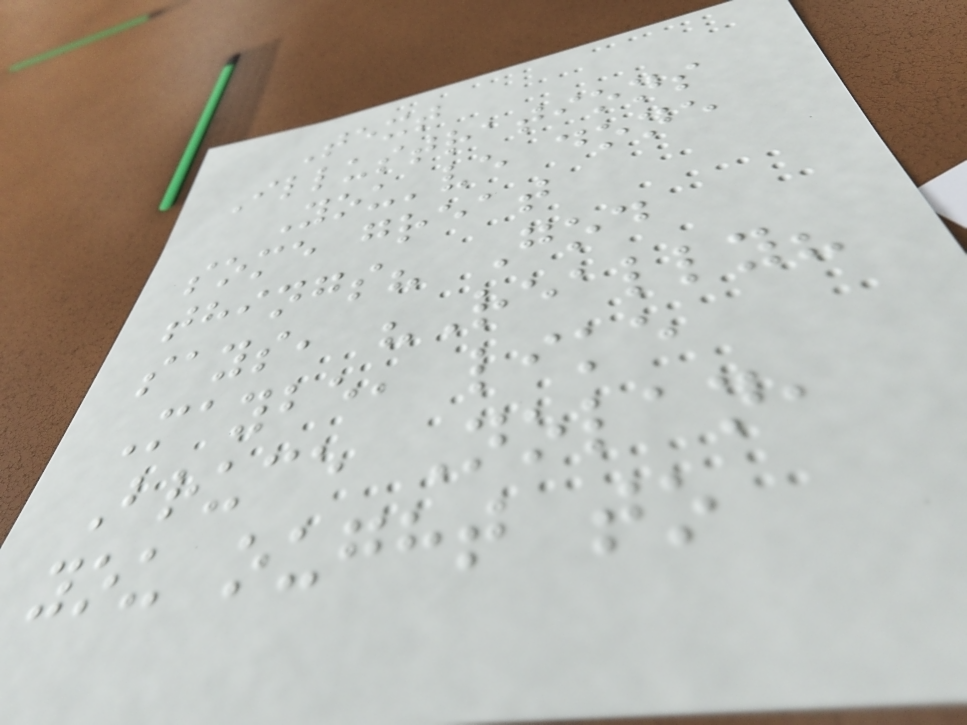Text
Illustrations
You've done
some great
things? God
says, "Really?
Maybe, like
Bruce Nolan,
you ought to
